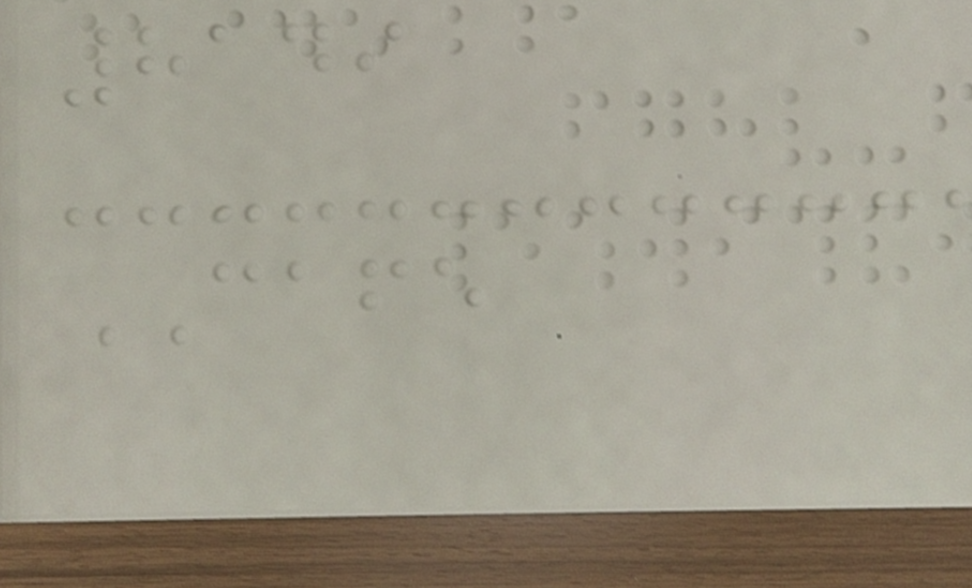8149
CAFE
